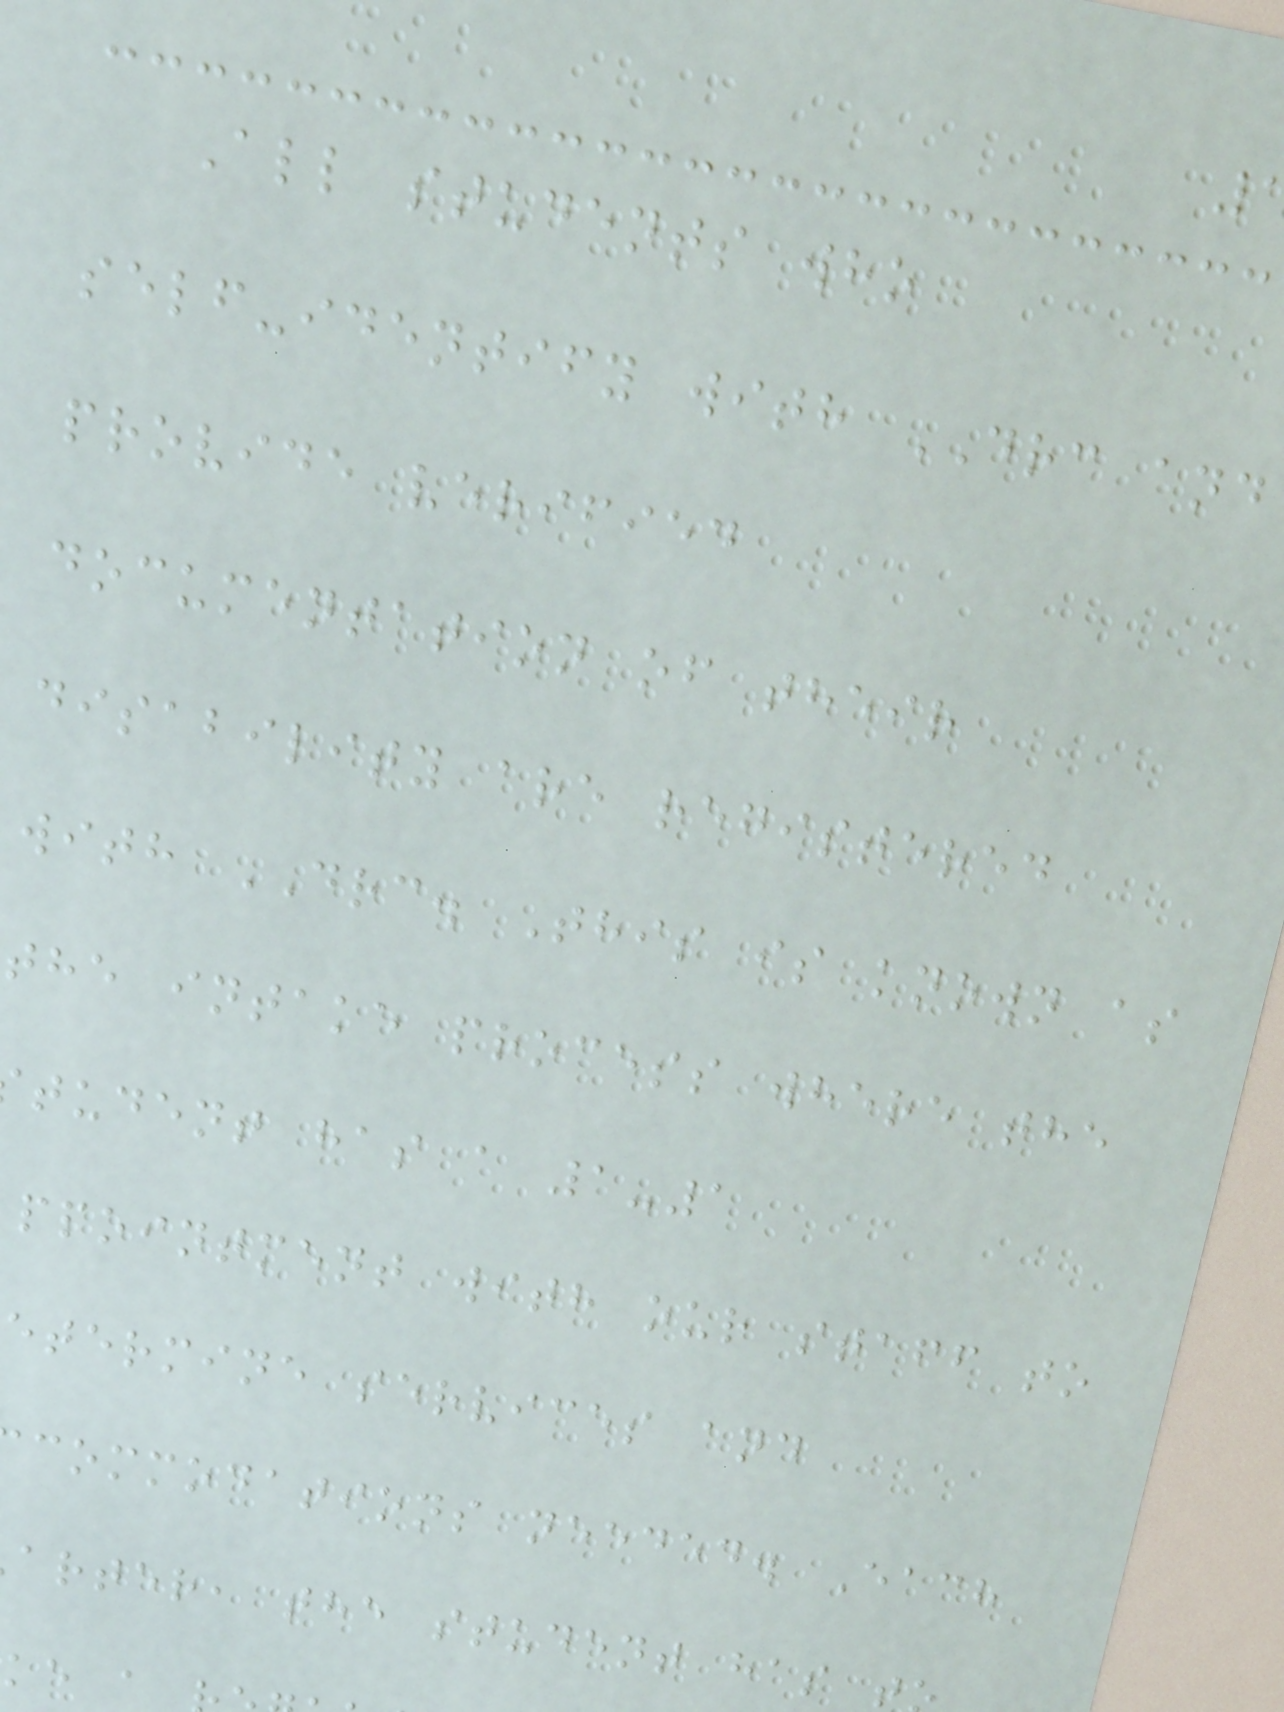All students who
self-identify with DRC and
provide verified
documentation of their
disability are registered
with DRC. This is known as
the intake process where the
tudent has a 1-1
ppointment with our staff to
etermine services and
commodations needed. Each
arter, the student has t
